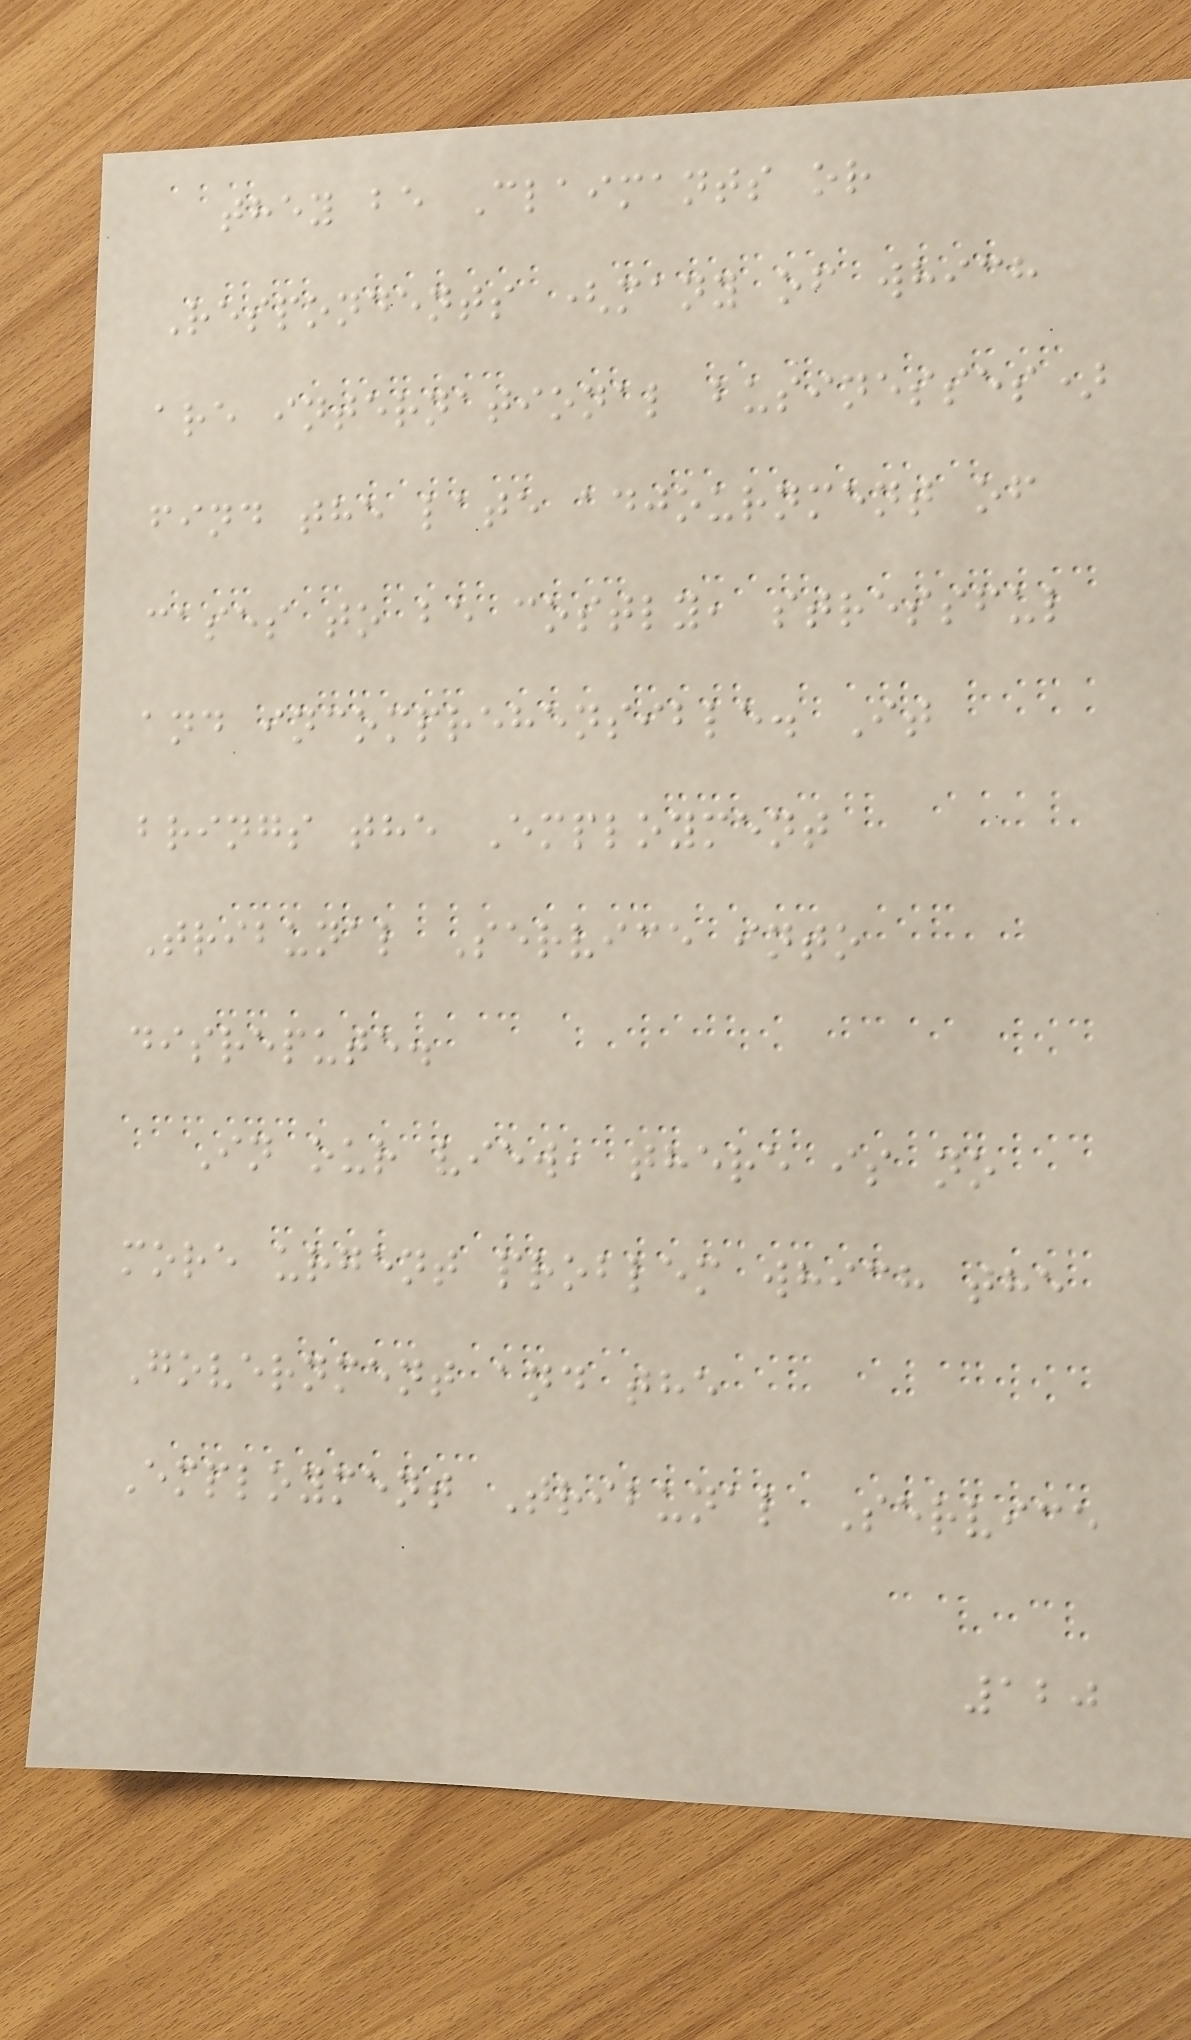they be Claimants or
Respondents (many of which
are international businesses)
find the late adjournment of
cases to be costly, stressful
and incomprehensible. It
brings the Employment
Tribunal Service into
disrepute.
In our view, there is no
more urgent problem which the
Government and the
Employment Tribunal Service
120
